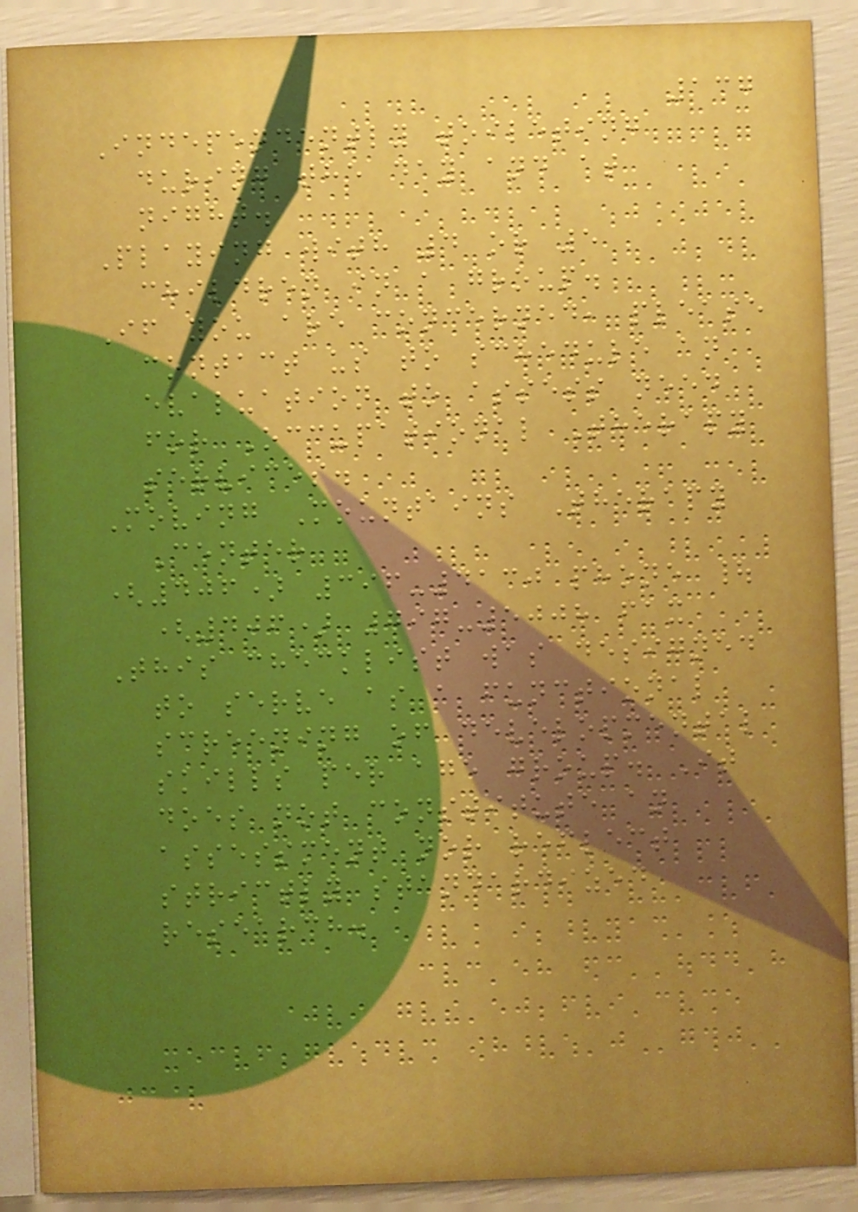137
Independently toileting
during the day and at
night.
Playing with 4 or 5
children in a group.
If you are concerned, please
contact us to schedule an
evaluation to assess need
for Occupational Therapy
services.
Moving Mountains Therapy
Center
(406) 396-4130 phone |
(406) 797-5008 fax
This checklist was designed
to serve as a functional
screening of developmental
skills per age group. It
does not constitute an
assessment nor reflect
strictly standardized
research.
